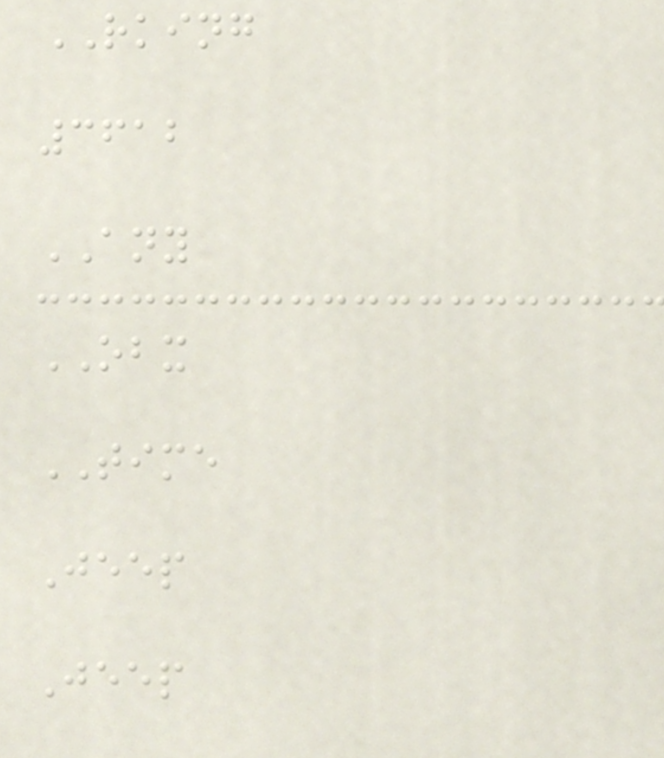RKING
3612
ANY
OBX
TIME
Jeep
Jeep
